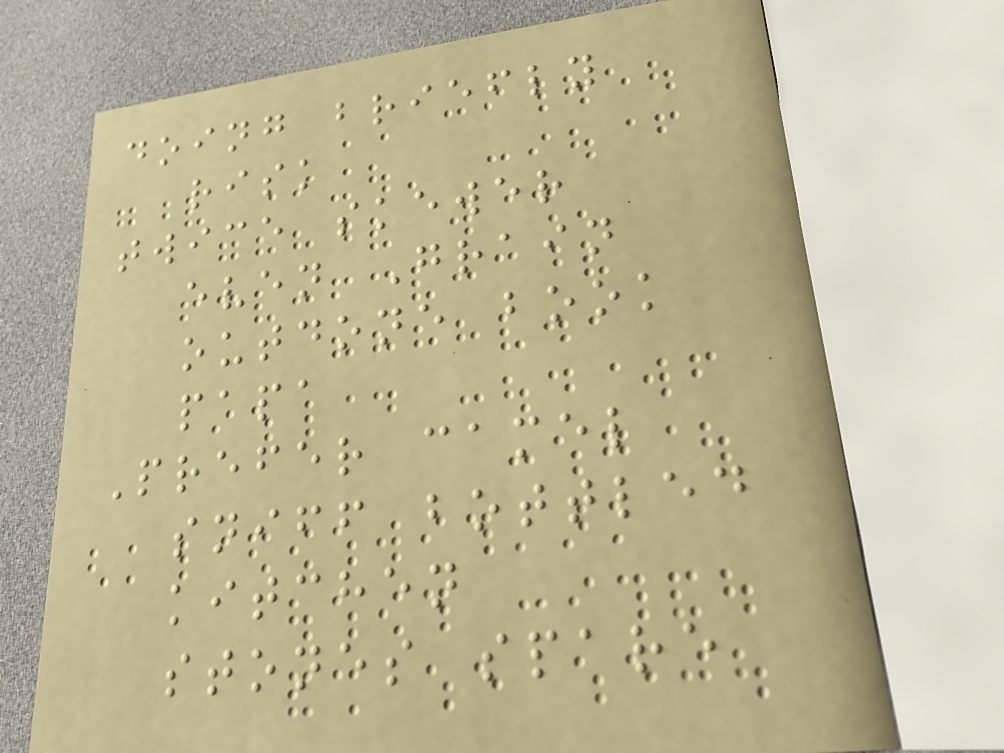doing briefly
risk
twice skewer
even Grain
outdone book
papa
Prefer camel
sniff bottled
kitchen
stones spare
